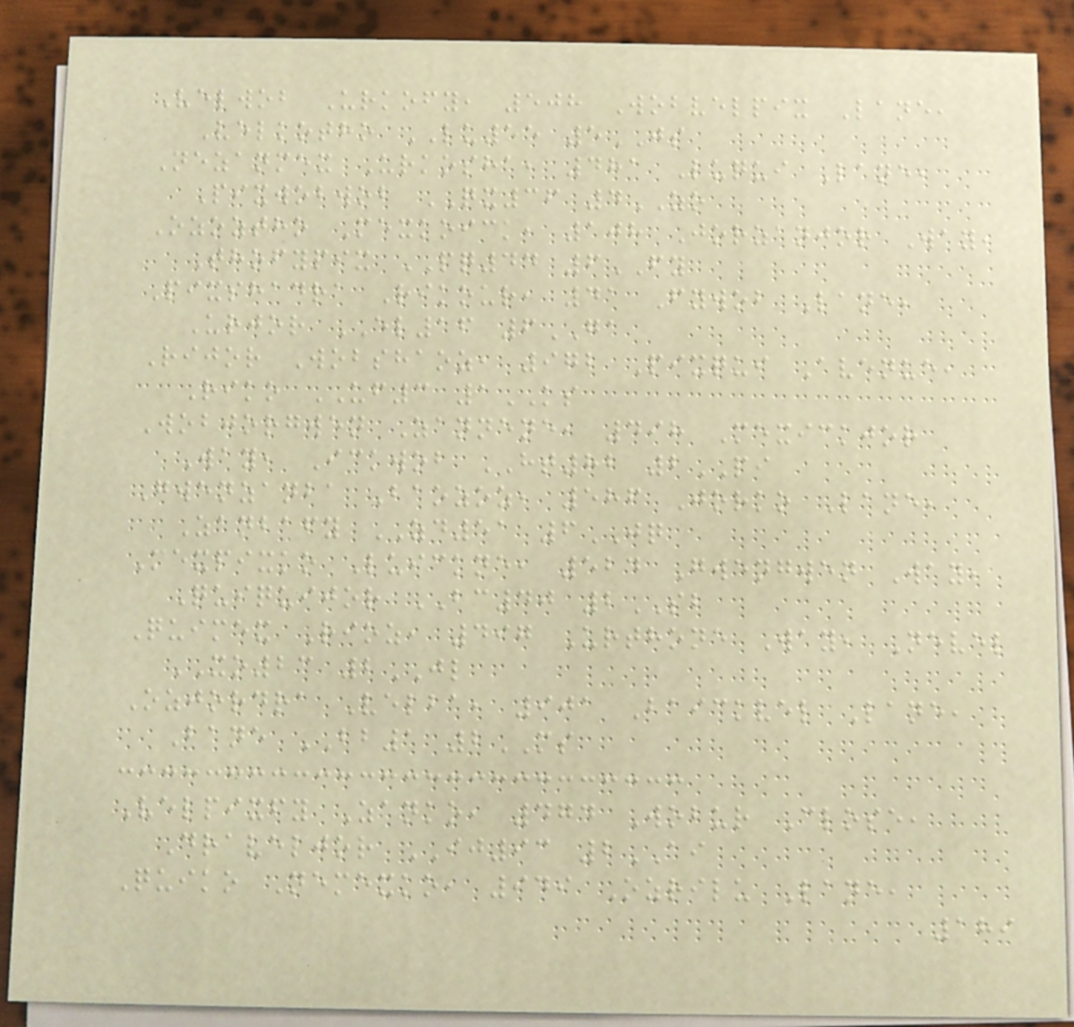Velwob Urkofy, 508 Wobvelpix Lane,
Velkotho LU55 5JS
Nezanmex Urkosha, 481 Luqui Lane,
Pixwobwob QX36 4ZO
Ozoztho Mexkoick, 108 Jorzanjor Way,
Thofypix PQ44 6FY
Pixshadra Rikour, 41 Fywob Lane,
Urjor EL16 6GA
Rijor Wobshaoz, 972 Pixqui Avenue,
Riko UF3 1KS
Wobjorgwen Zannene, 498 Mexickjor
Way, Ickwob HT82 2PI
Gwenzanba Baozoz, 586 Jorko Lane,
Zanbafy ZD51 6JQ
Mexpixko Luickne, 524 Gwengwen Way,
Quiquijor BC40 2SB
Quimex Rioz, 497 Urthone Way, Nevel
XO23 2JL
Ozjordra Velba, 901 Baickvel Lane,
Bane BB1 2MS
Velpixfy Zanko, 474 Wobur Close,
Draveljor IJ93 2AI
Quiko Nemexko, 949 Ozrilu Lane,
189
